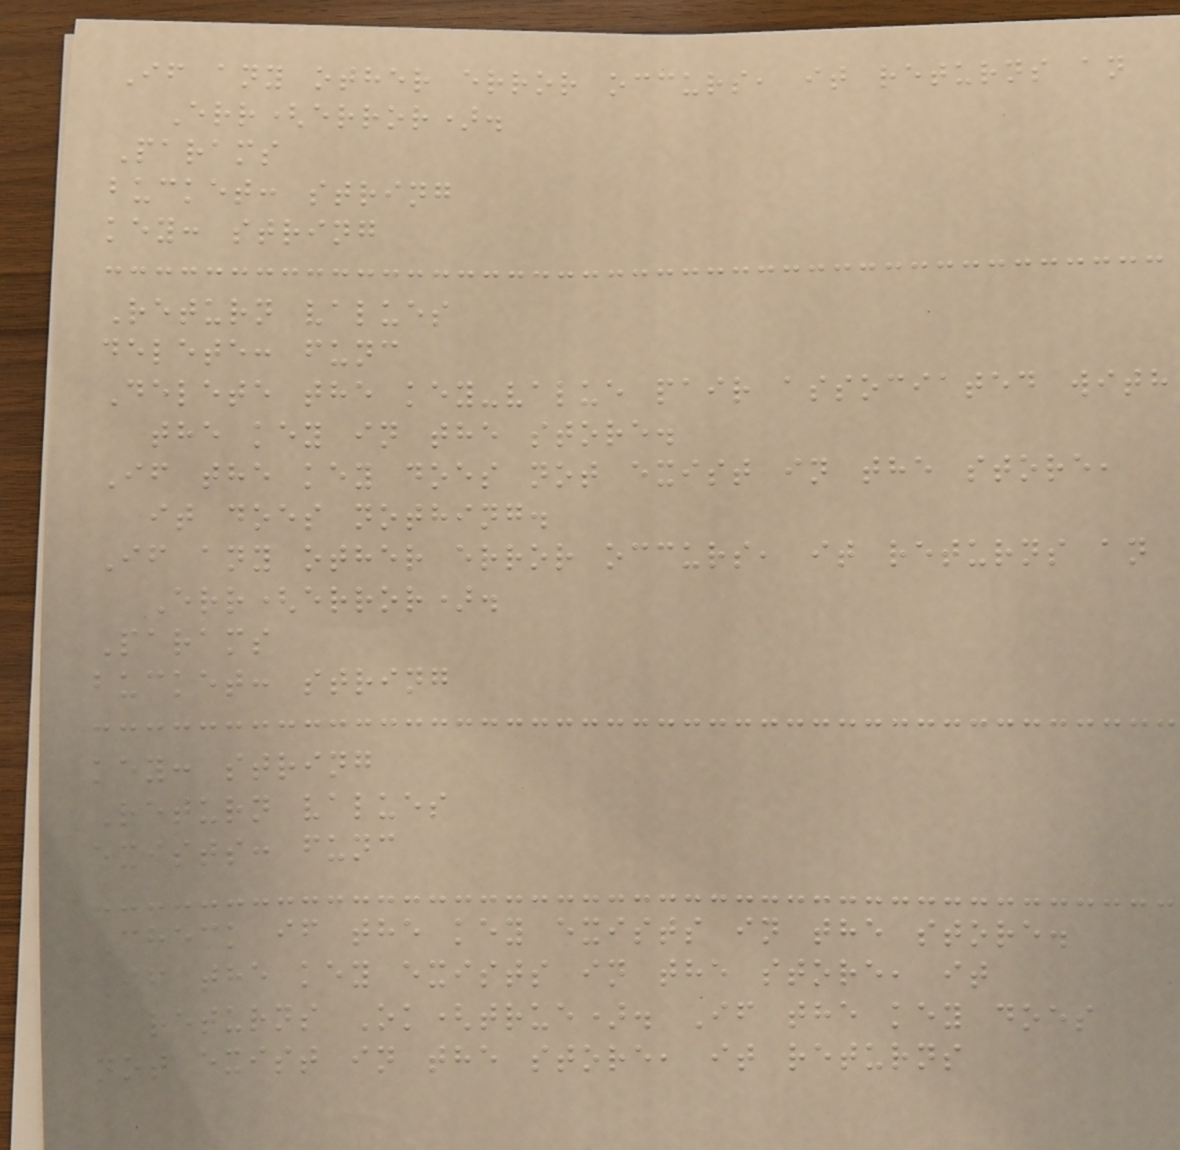If any other error occurs, it returns an
Err(error).
Params
bucket: string
key: string
Return values
delete: func
Delete the key-value pair associated with
the key in the store.
If the key does not exist in the store,
it does nothing.
If any other error occurs, it returns an
Err(error).
Params
bucket: string
key: string
Return values
exists: func
Check if the key exists in the store.
If the key exists in the store, it
returns Ok(true). If the key does
not exist in the store, it returns
